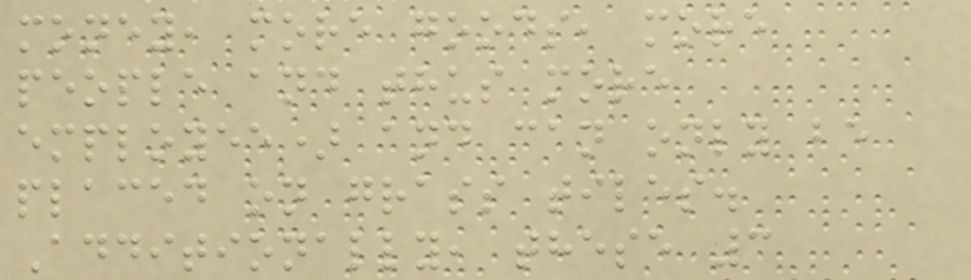money, more goods, more
people and thus more
employee) and can only be
placed on grass tiles.
Additionally, these 3
